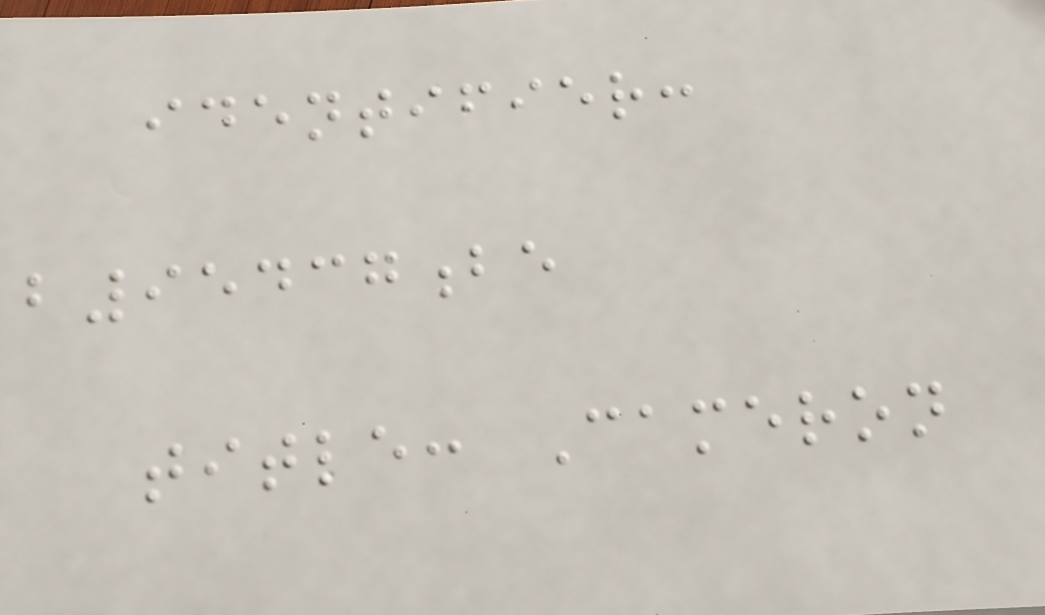identifier:
b95437be
title: Cameron
